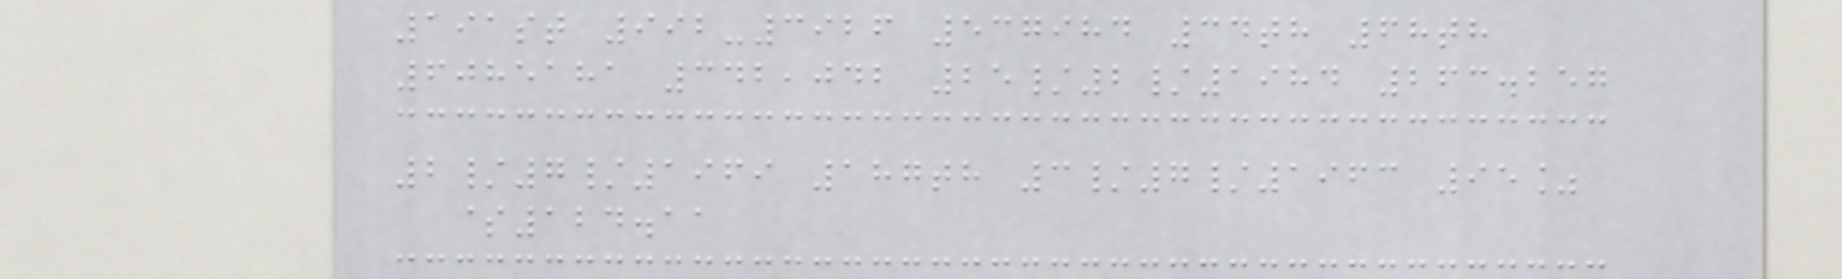191st 992-3926 537984 34th 68th
6085181 342,042 25/2/1984 263.257
2/7/1969 187th 3/7/1963 95%
$124.11
